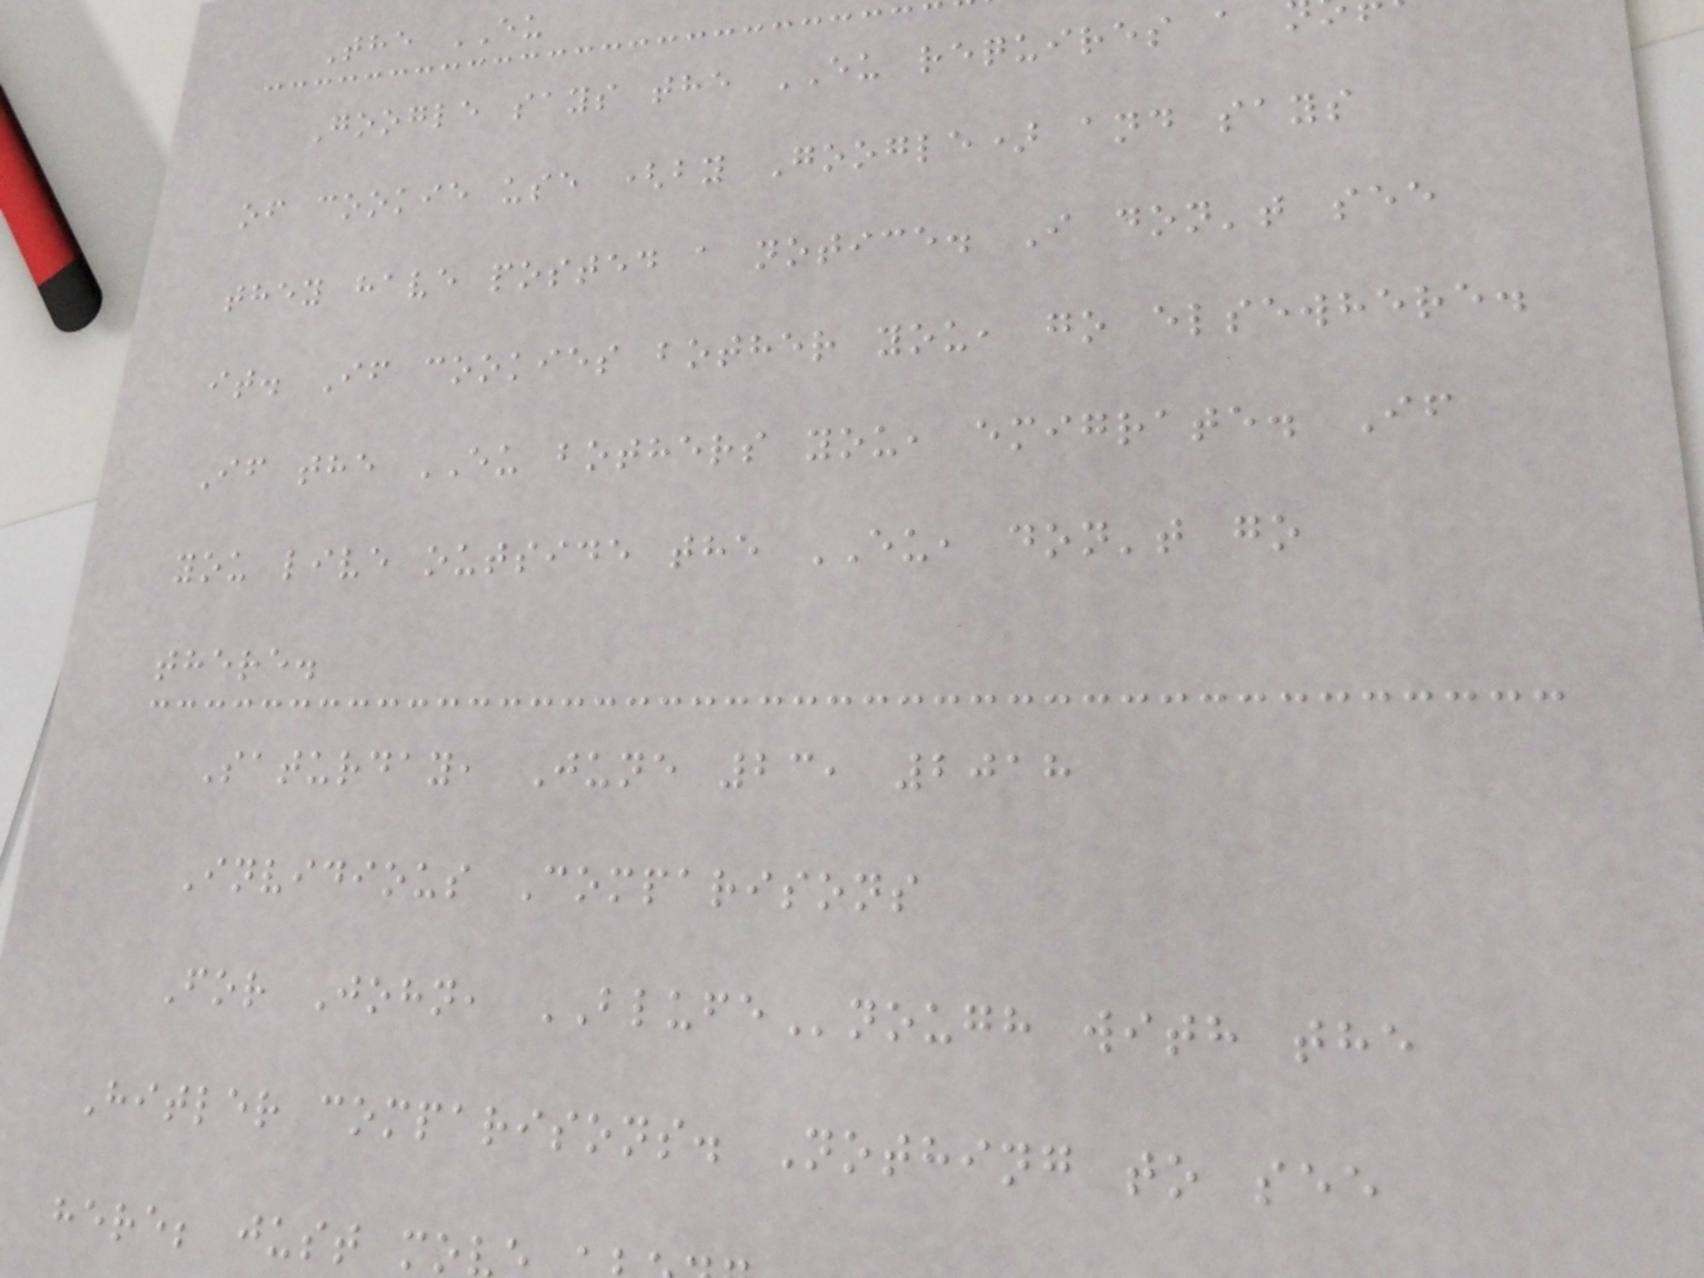The EU
Google says the EU requires a
of cookie use (by Google) and says
they have posted a notice. I don't see
it. If cookies bother you, go elsewhere.
If the EU bothers you, emigrate. If
you live outside the EU, don't go
there.
Saturday, June 23, 2018
Invidious Comparisons
For John, BLUFEnough with the
Hitler comparisons. Nothing to see
here; just mo
